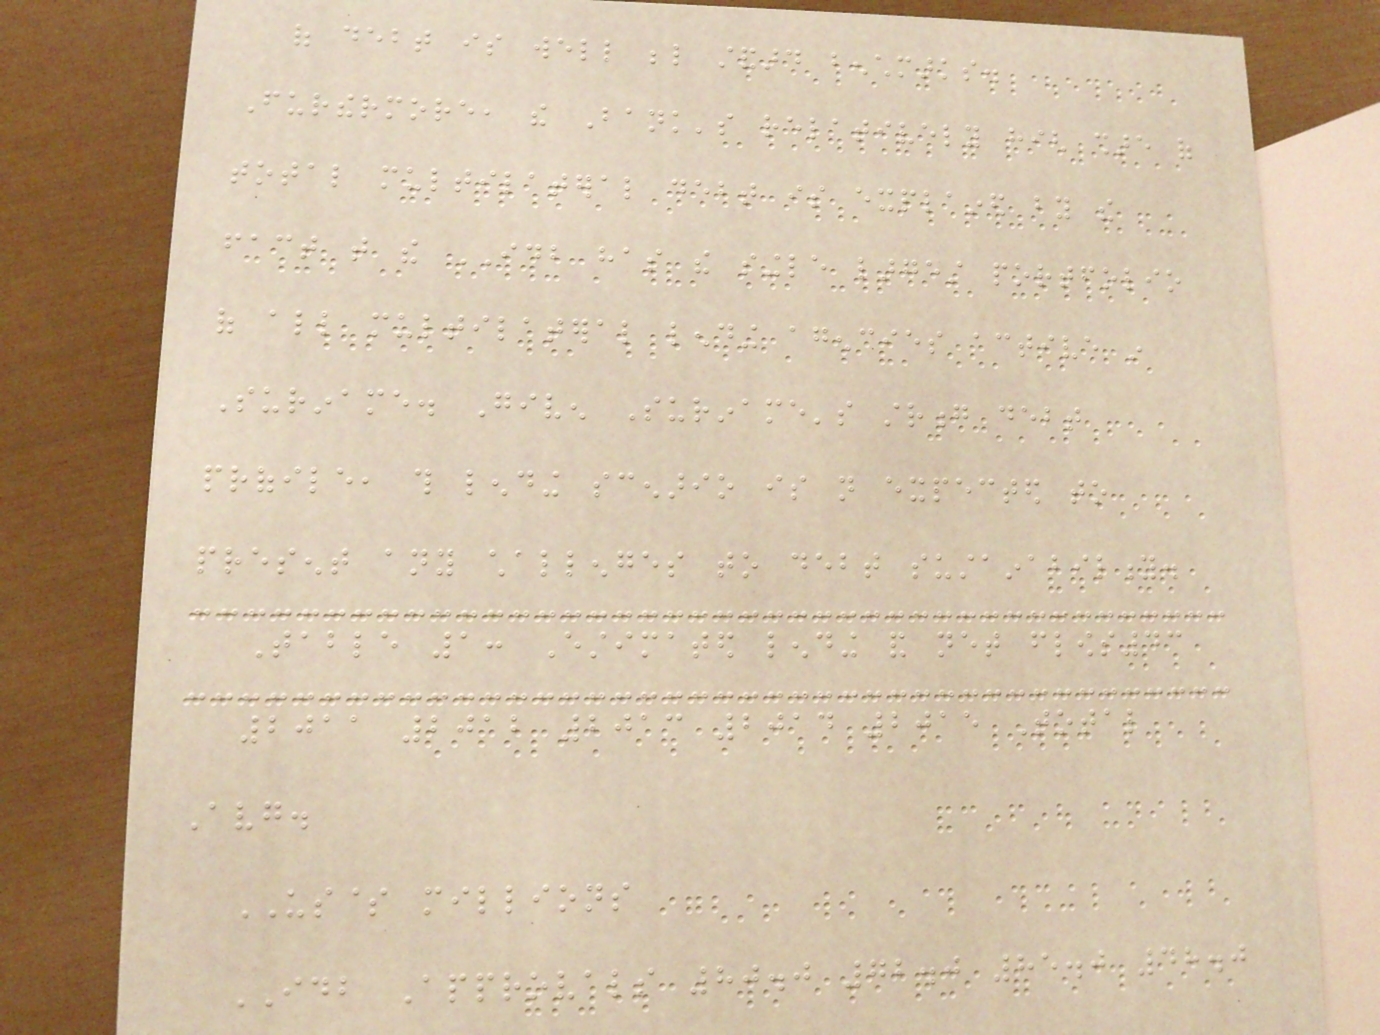of debt is well below standard benchmarks.
Furthermore, the Bank's relatively high share of
total multilateral debt is explained by the
fact that the IDB has the single largest portfolio
of all multilateral lending agencies active in
Suriname. Given Suriname's strong debt
profile, this lending scenario is not expected to
present any challenges to debt sustainability.
Table 1: Estimated lending and net flows43
2011 2012 2013 2014 2015 Total
Avg.
US$ millions
IDB Approvals 80.0 72.0 85.0 48.0
